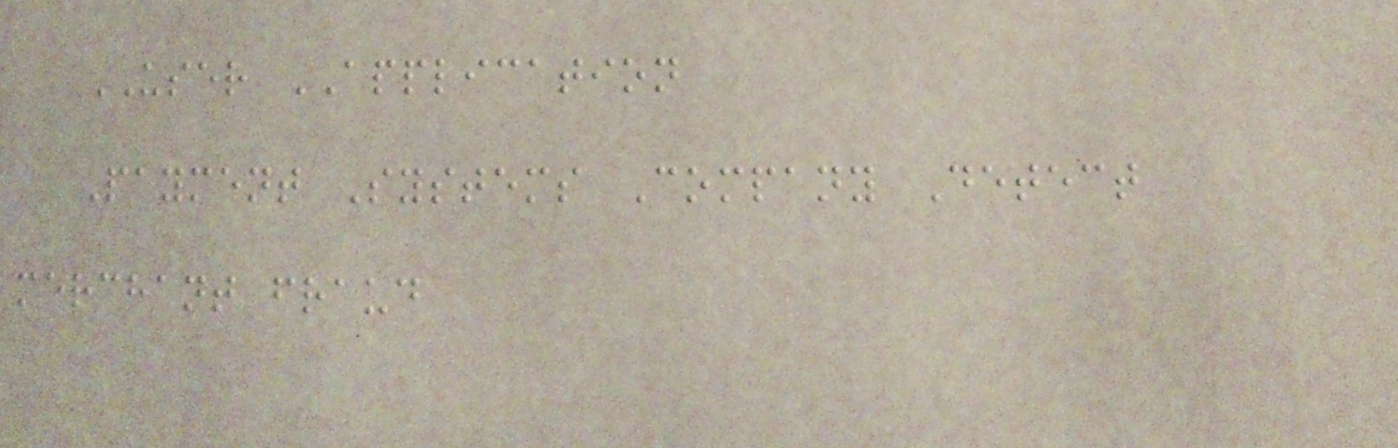USER APPLICATION
Payment Systems Company Detect
merchant fraud
